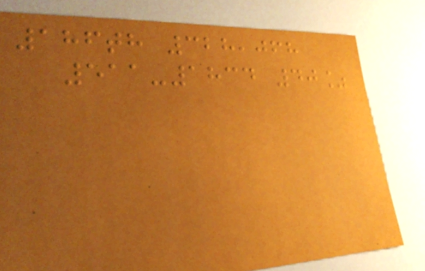186th 328,068
511-1834 40%
